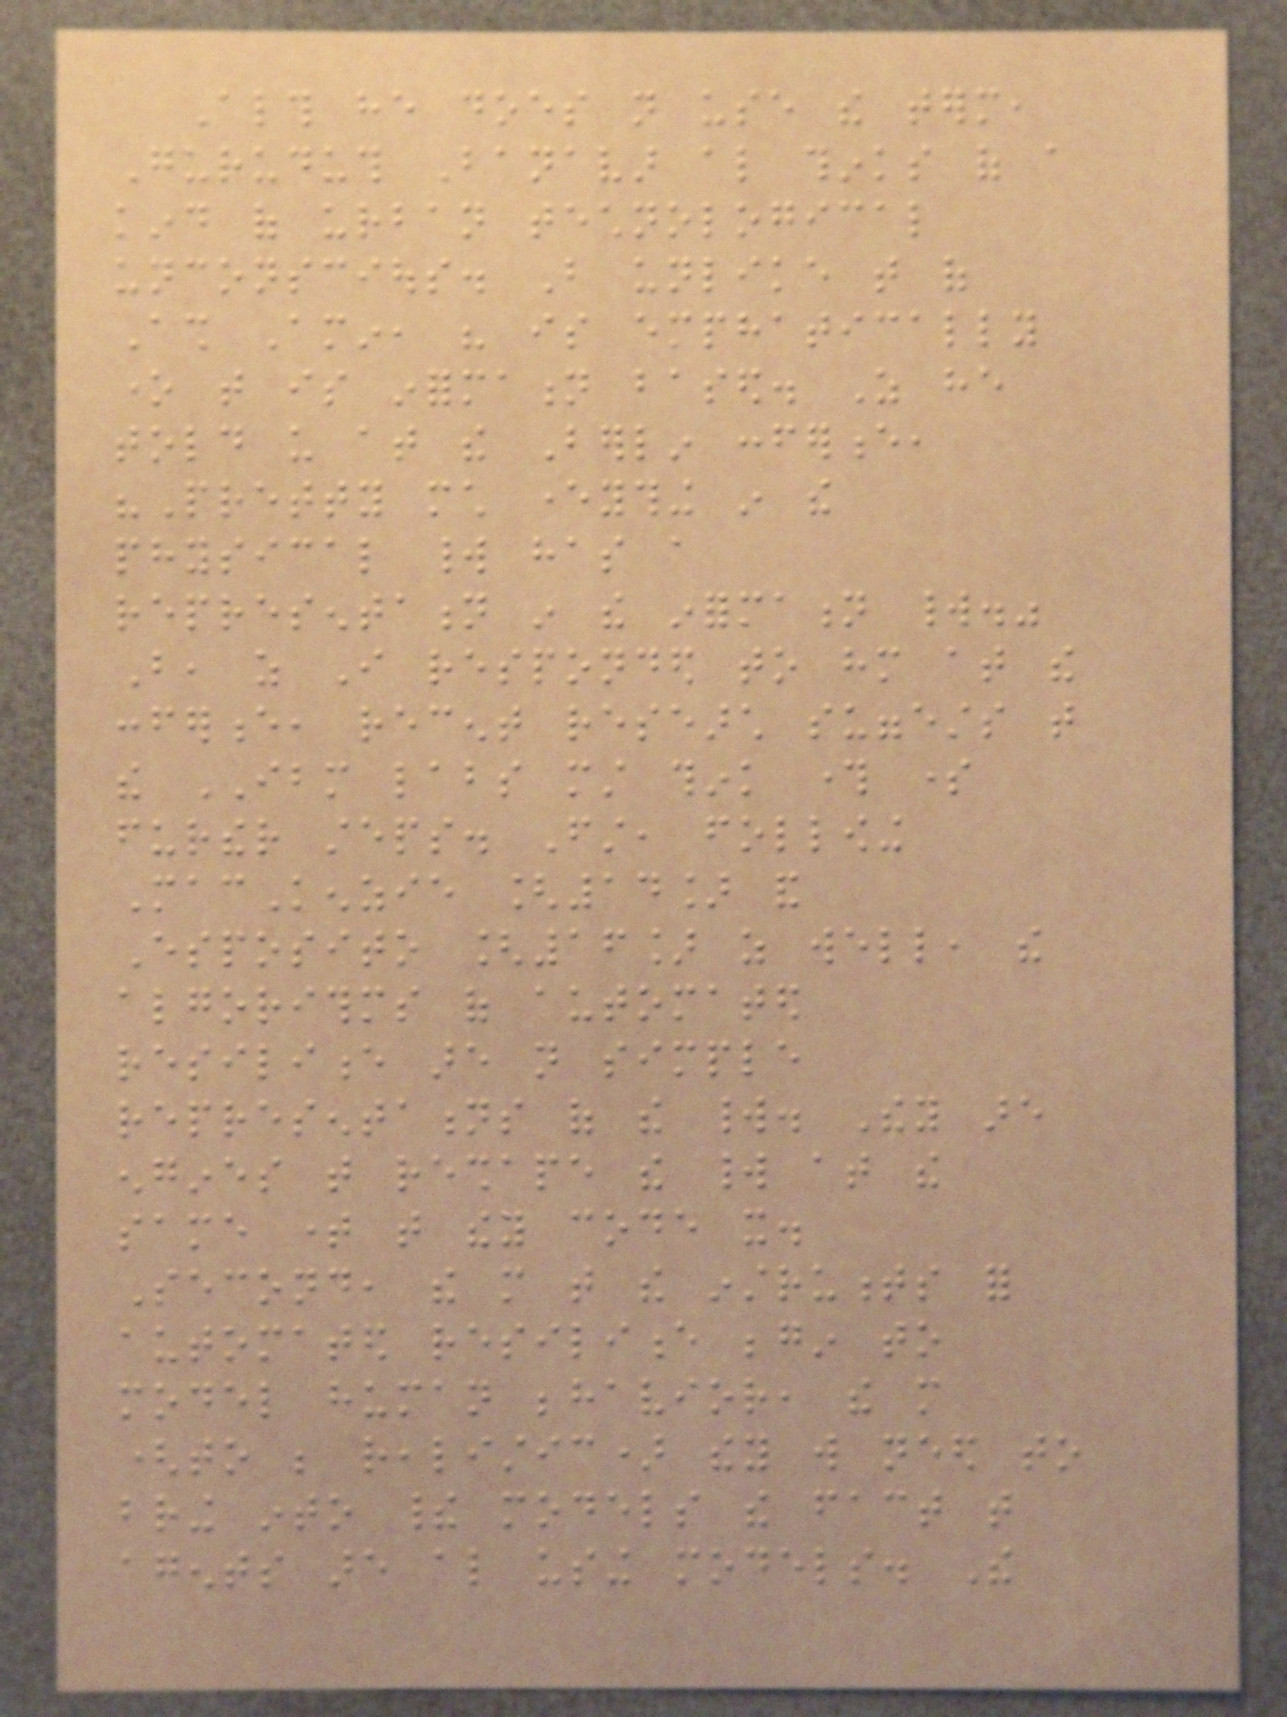Although he does not use the term,
Guruduth Banavar also thinks of a
kind of urban technological
unconscious. But unlike that of
Ash Amin, his is emphatically
one that is information based. As he
told us at the Berlin conference,
"Pretty much everything in the
physical world has a
representation in the information world."
But, as I responded to him at the
conference, recent research suggests that
the IBM labs must think through some
further steps. First, following
MacKenzie [14] and
Esposito [16] as well, the
algorithms of automated
resilience are not simple
representations of the world. They are
engines that reshape the world at the
same time that they code it.
Second, the more that the instruments for
automated resilience begin to
model human behavior, the more
(to be realistic) they will need to
bring into their models the fact that
agents are also using models. The
